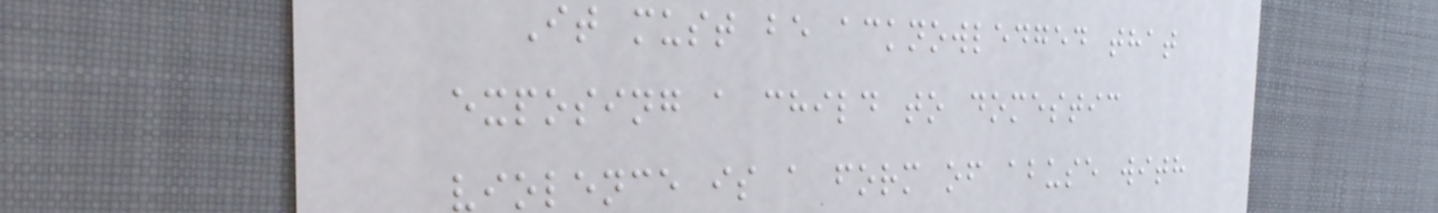It must be acknowledged that
exposing a child to domestic
violence is a form of abuse with
